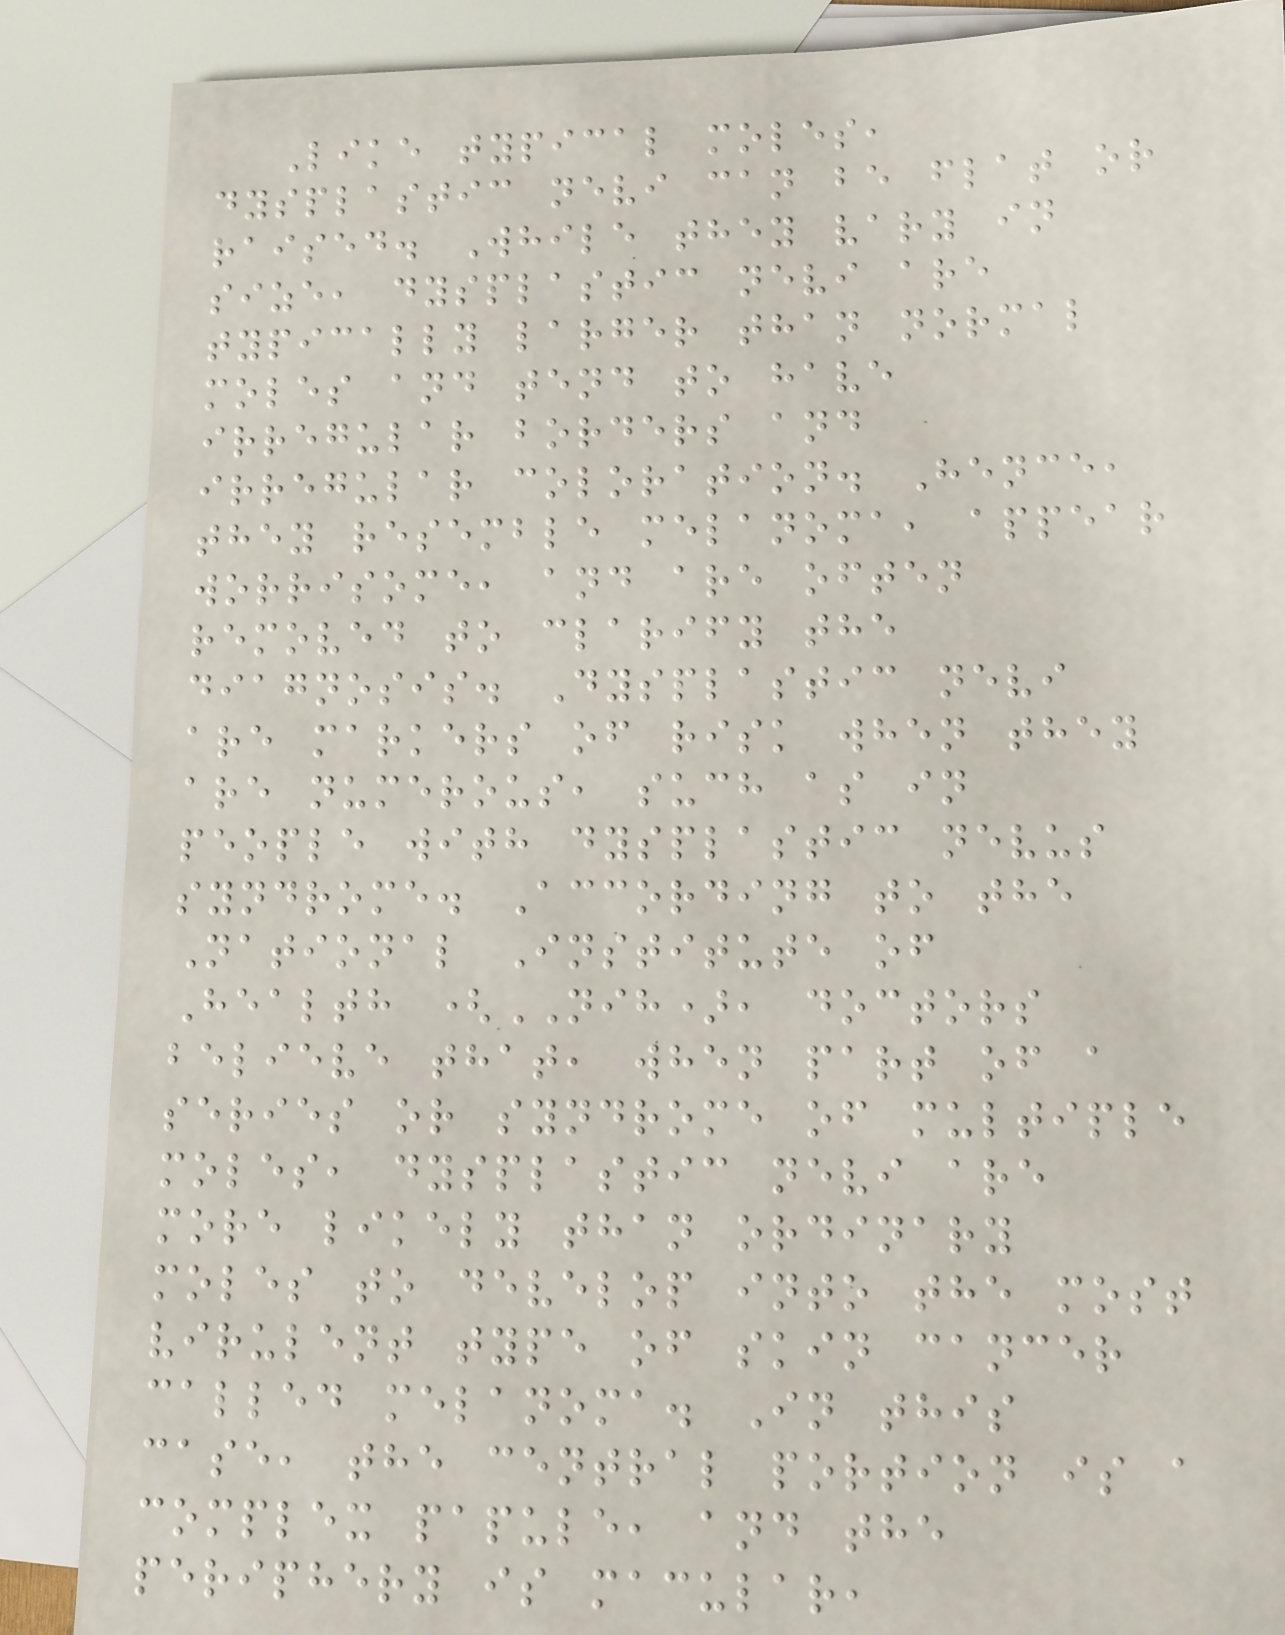Like typical moles,
dysplastic nevi can be flat or
raised. While they vary in
size, dysplastic nevi are
typically larger than normal
moles and tend to have
irregular borders and
irregular coloration. Hence,
they resemble melanoma, appear
worrisome, and are often
removed to clarify the
diagnosis. Dysplastic nevi
are markers of risk when they
are numerous, such as in
people with dysplastic nevus
syndrome. According to the
National Institute of
Health (NIH), doctors
believe that, when part of a
series or syndrome of multiple
moles, dysplastic nevi are
more likely than ordinary
moles to develop into the most
virulent type of skin cancer
called melanoma. In this
case, the central portion is a
complex papule, and the
periphery is macular,
